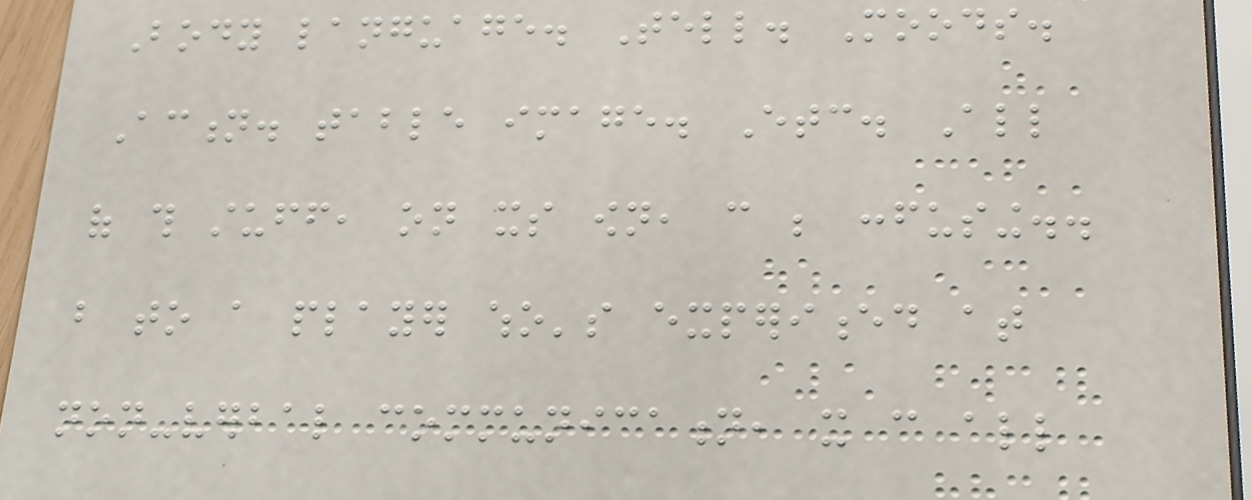Body language. Tell. Moods.
Action. table image. Etc. All
of this stuff, on its own, can be confusing..
but to a player who's experienced at
non-verbal communication, it can all
